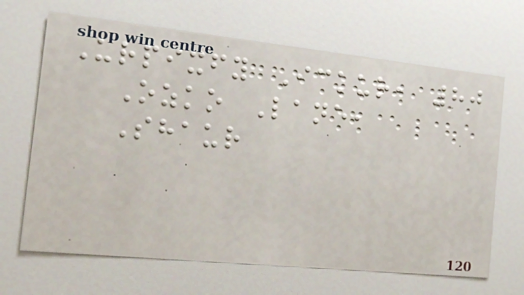Urpixfy Ickur, 80
Ozko Lane,
Shaur
